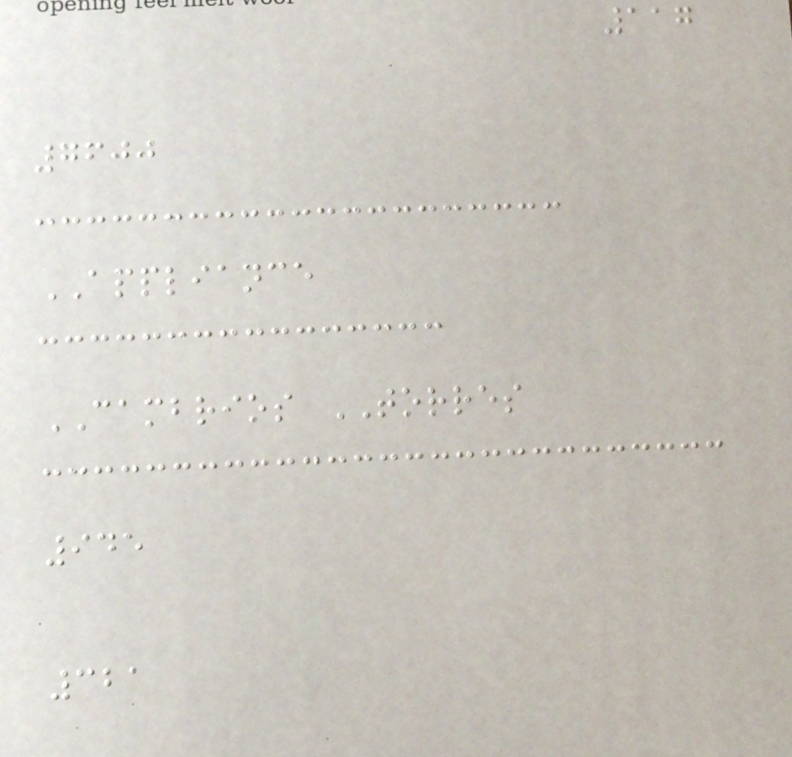117
7600
APPLIANCE
CAMBRIOS TORRES
945
321
